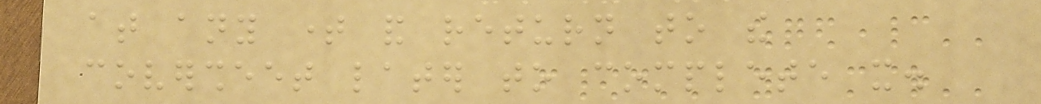at any time and return to the
coversheet later to complete it.
